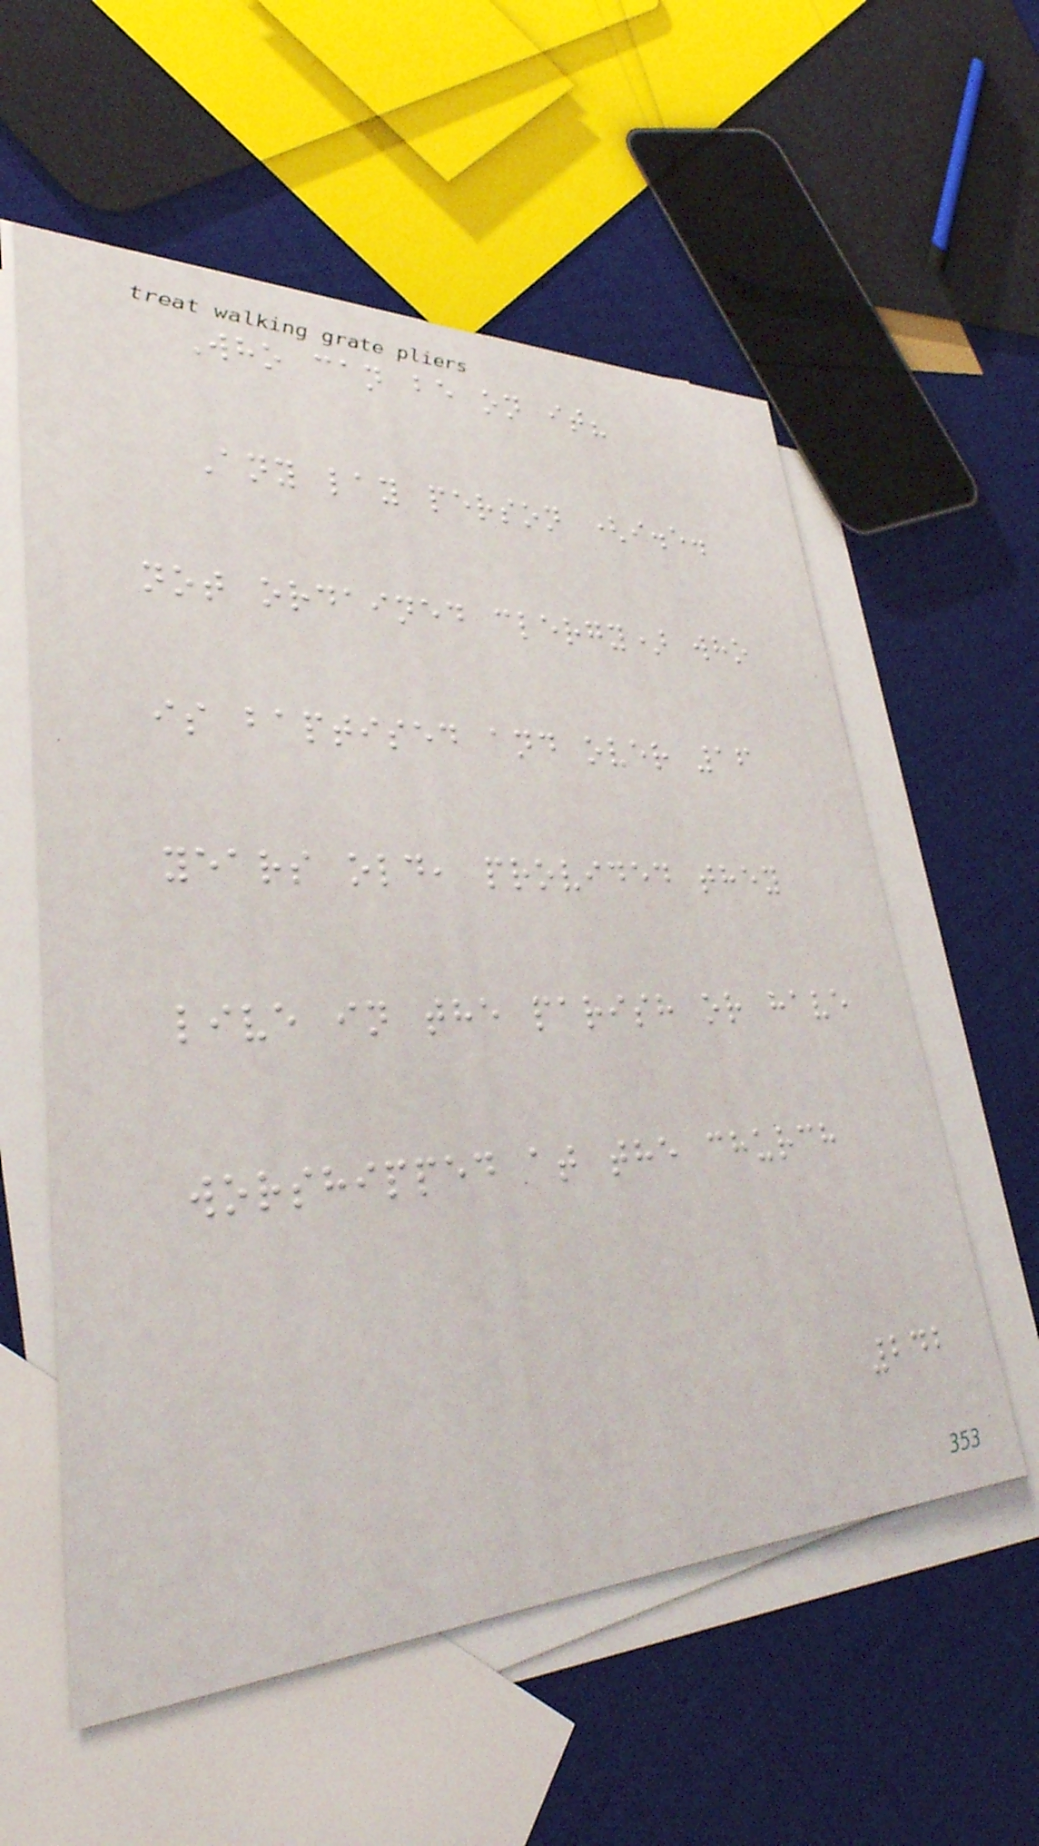Who can be on it?
Any lay person (i.e.
not ordained clergy) who
is baptised and over 16
years old, provided they
live in the parish or have
worshipped at the church
242
